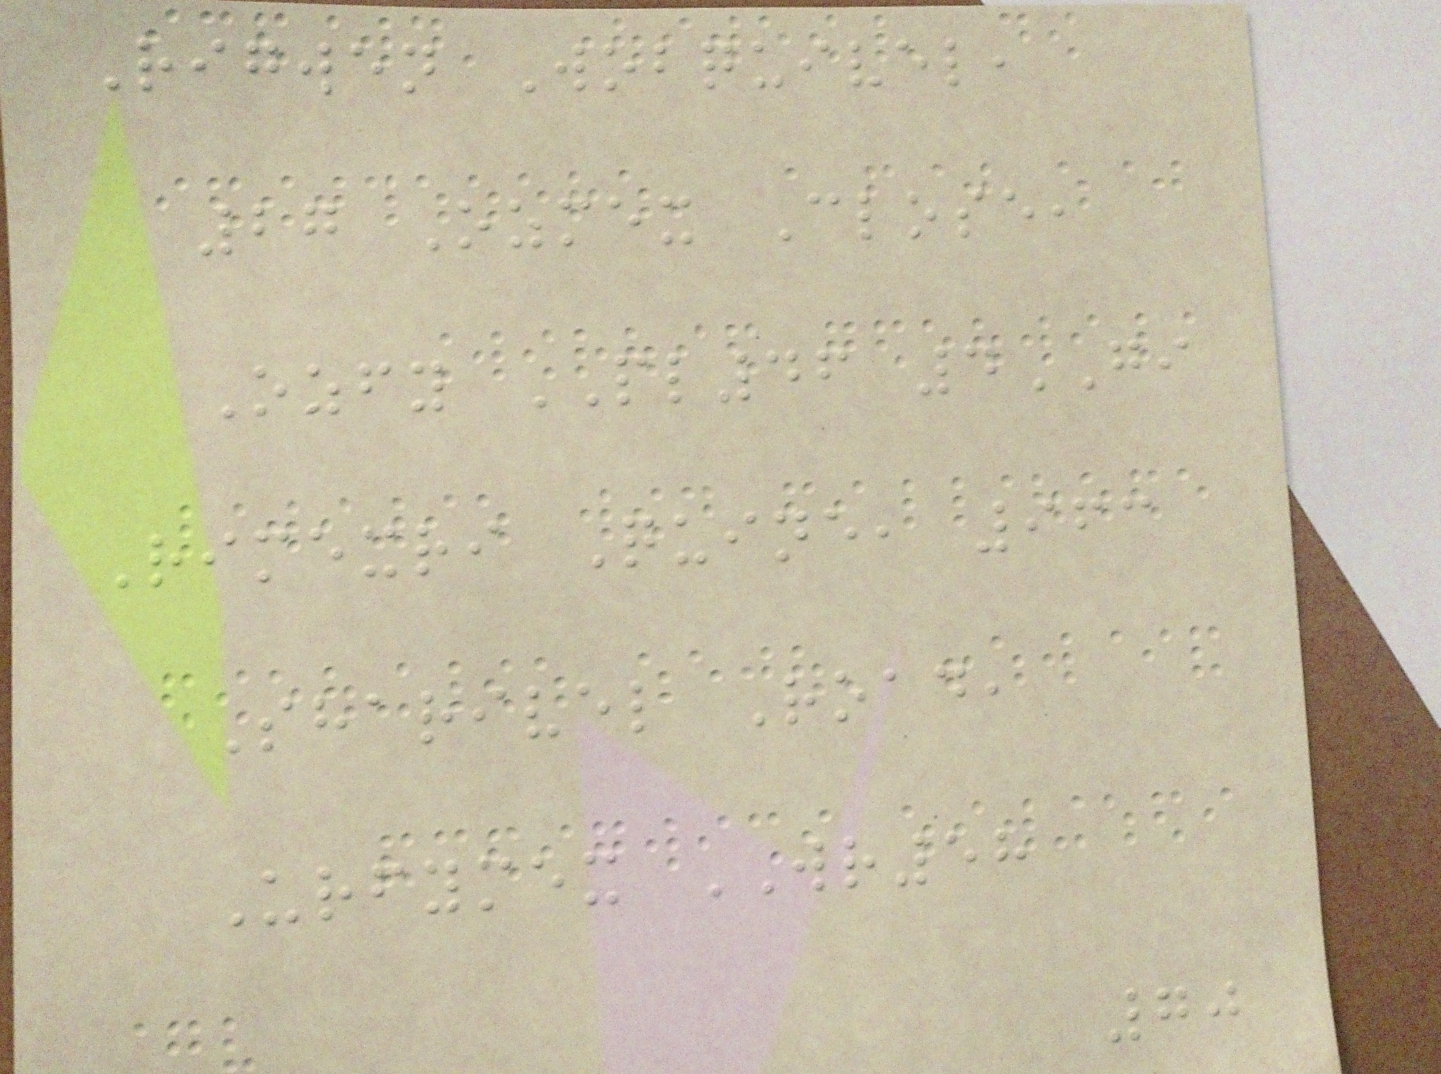Rigwen Wobquivel,
27 Ozmex Close,
Ozfy PL46 4GI
Rimexri Quine, 963
Sharivel Road,
Urfymex WR58
70
